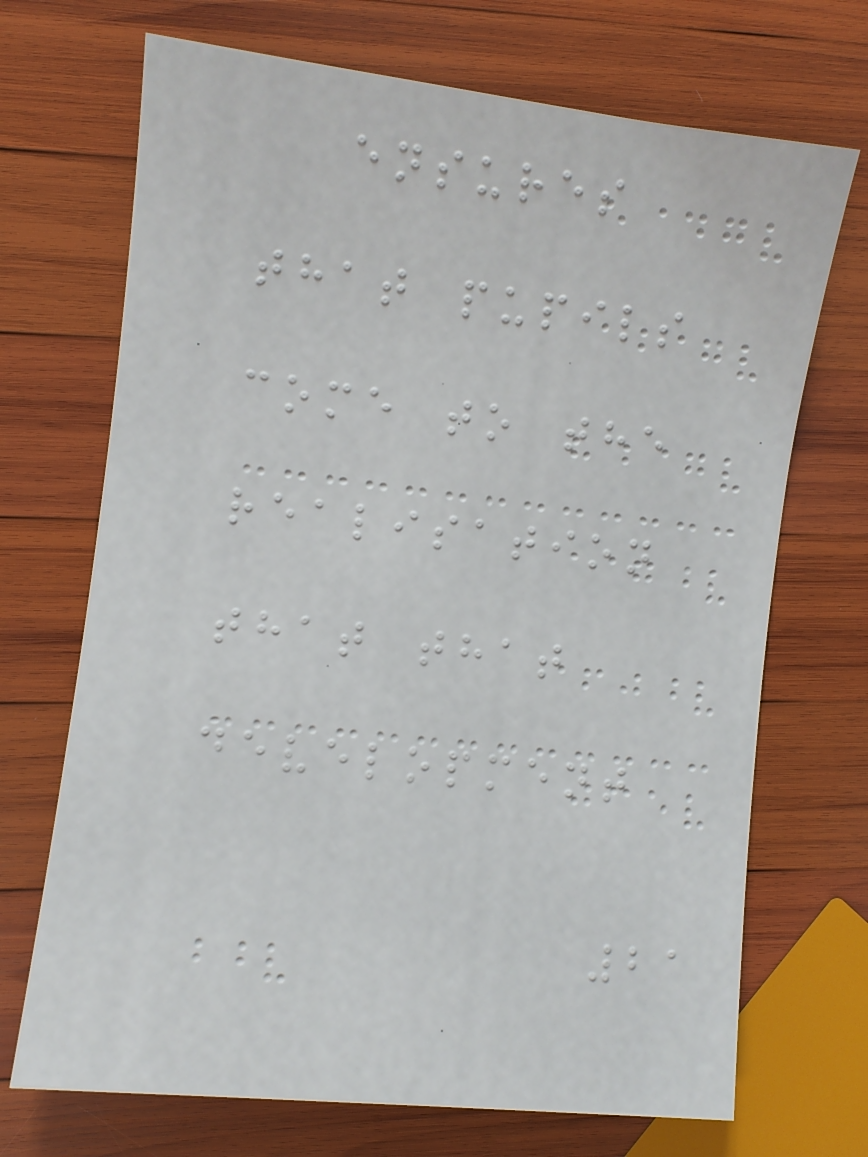ensures
that pupils
come to the
realisation
that that
development
21
